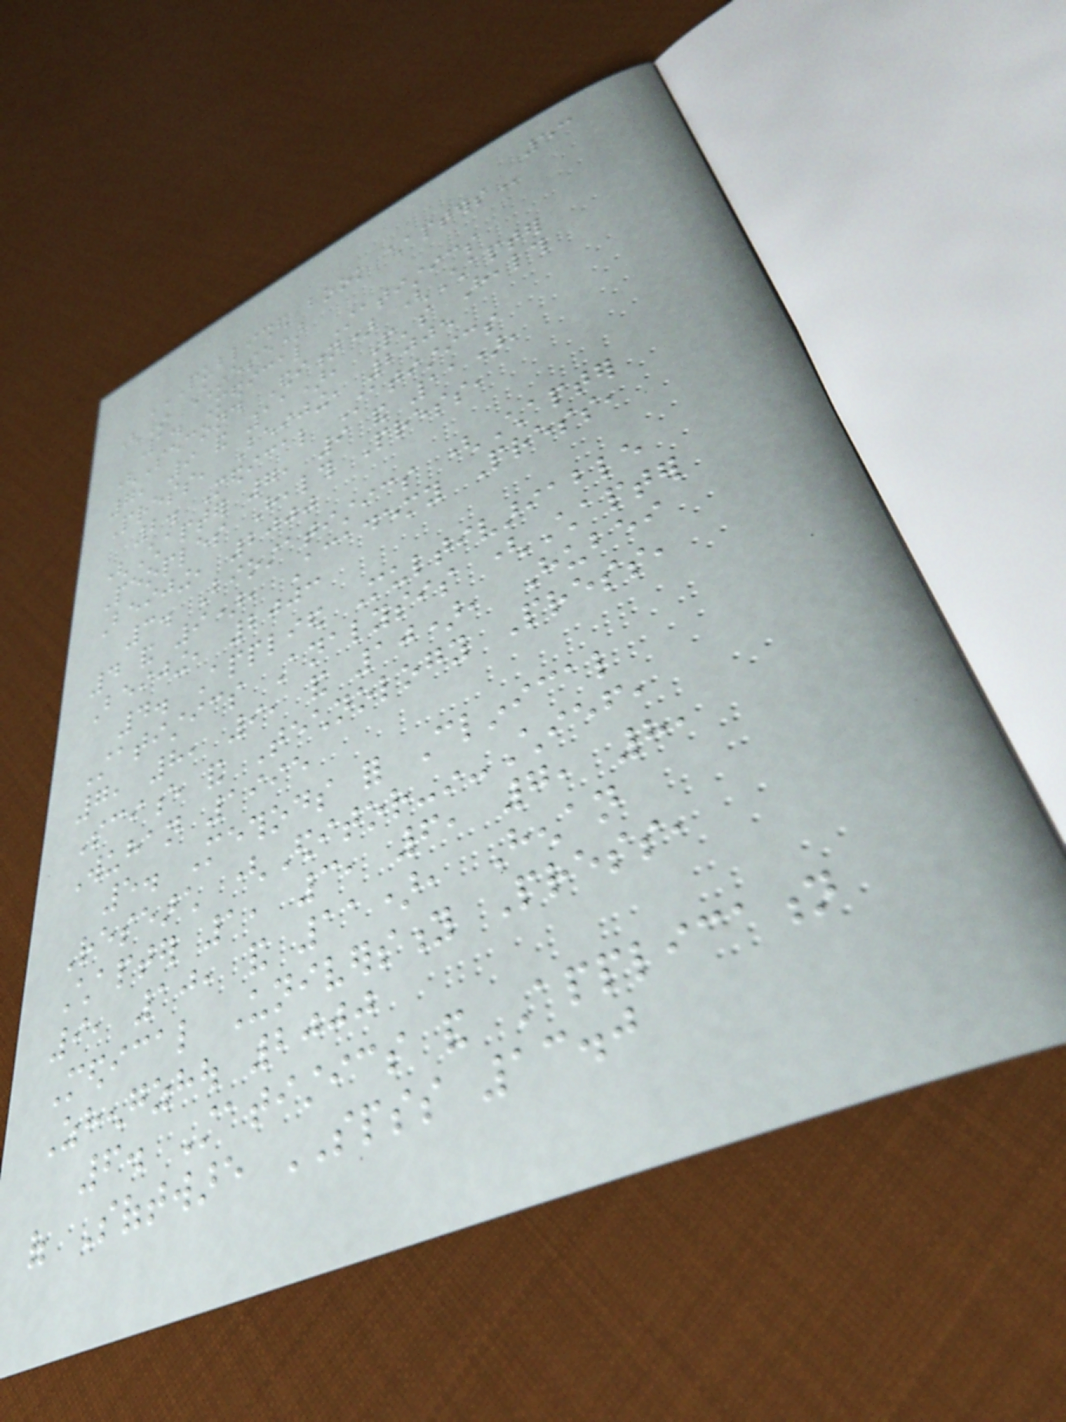53
PUBLISHED BOOK CHAPTERS
(In Chinese)
1. Medical Statistics
(Second Edition) (Chapter
7, 9 and 11), People's Health
Press, Beijing, 2005
2. Medical Statistics
(Chapter 7, 9 and 11),
Peoples Health Press,
Beijing, 2000
3. Biostatistics (Chapter
4 and 9), Academy Press,
Beijing, 2003
4. Applied Multivariable
Statistics Analysis (Chapter
7, 8, 9, and 10), Hubei
Science and Technology Press,
Wuhan 1995
5. Methods for Clinical
Research (Editor-in-Chief,
Chapter 1, 3, 6, 7, 8,
9, 10, and 11), Henan
Medical University Press,
Zhengzhou 2000
6. Statistics and Application
of Software SPSS 13.0
